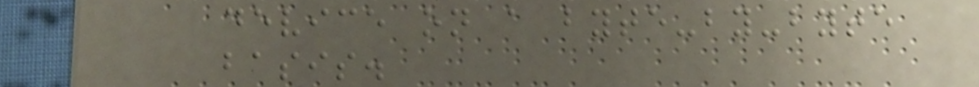device on a byte-by-byte
basis.
